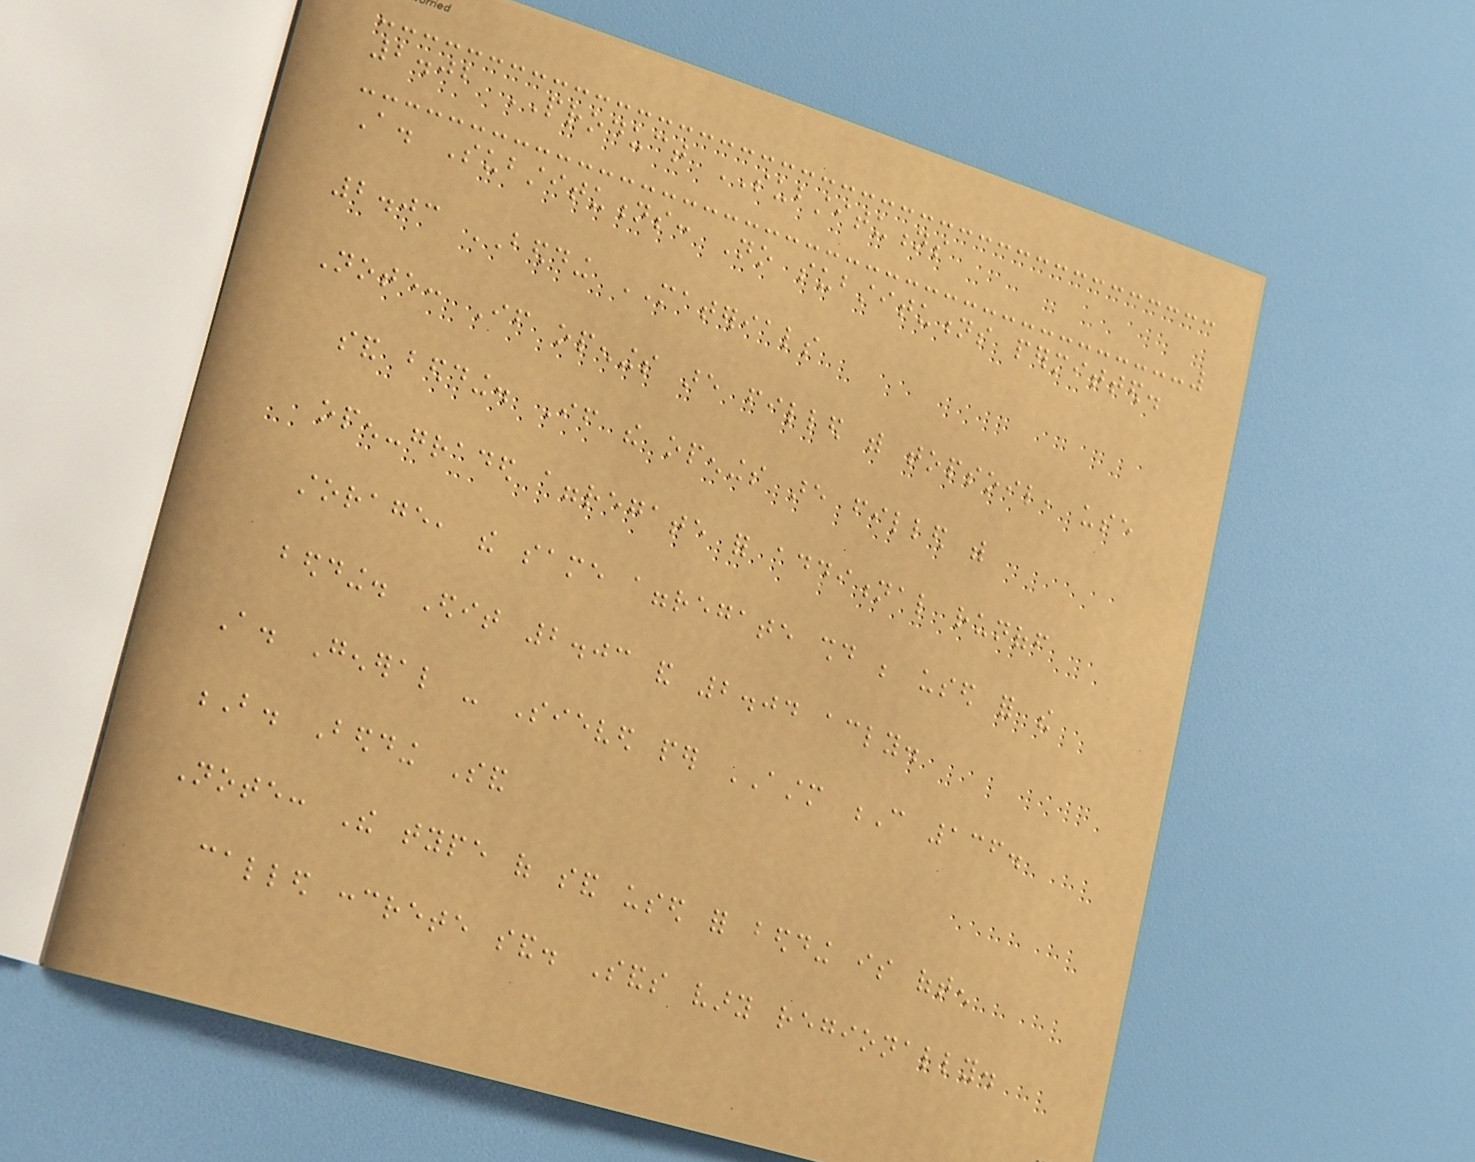2.02 PRODUCT SUBSTITUTIONS
A. Substitutions: No substitutions permitted.
2.03 BEDDING MATERIALS
Note: If openings are filled with topsoil, use
sand bedding. If the openings are filled with
open-graded aggregate for additional runoff
storage, the same aggregate should be used for the
bedding. Edit 2.03 and 2.04 accordingly.
A. General - Sieved per ASTM C 136.
B. Bedding Sand
Note: The type of sand used for bedding is often
called concrete sand. Sands vary regionally.
